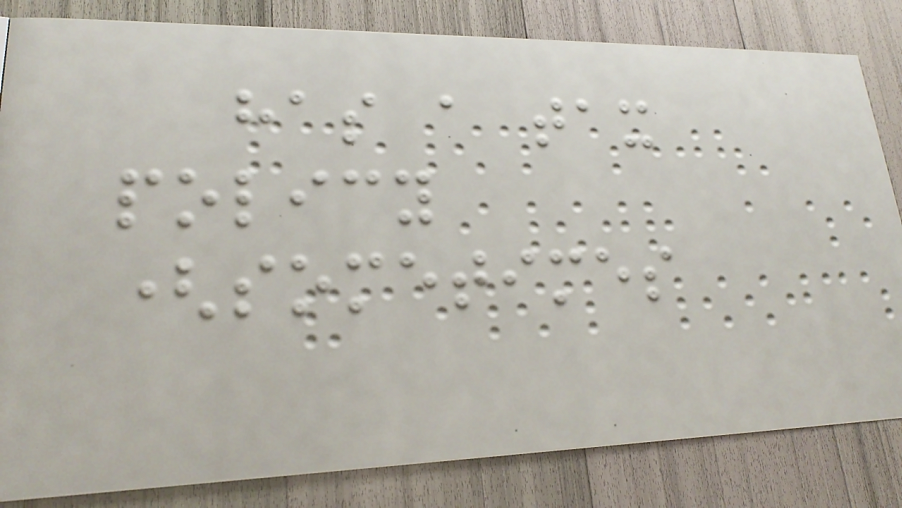has a tax
policy
(sometimes
